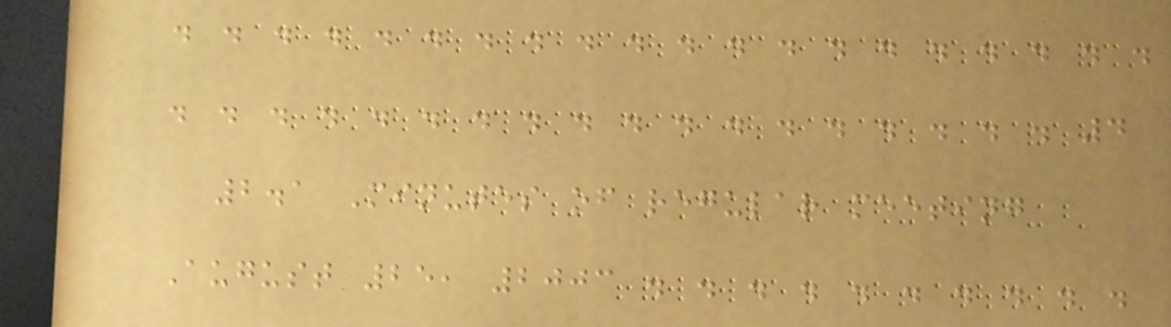. . . . . . . . . . . . . . . . . . . .
. . . . . . . . . . . . . . . . . . 4
2.1 Minutes of regular meeting
August 25, 2003 . . . . . . . . . .
